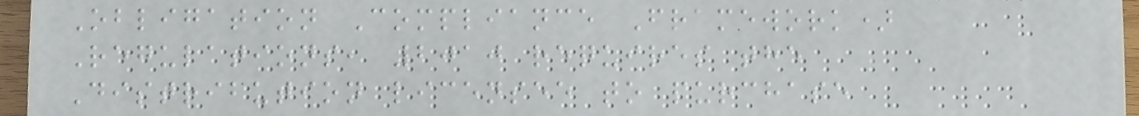Obligation Compliance Framework)
Regulations, 2010 requires the
Distribution licensee to purchase
